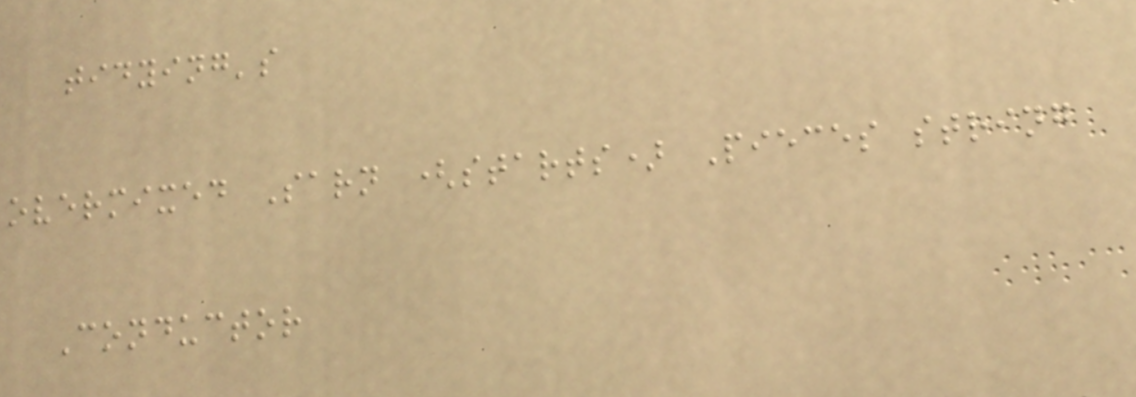tidying's
overmixed Sarn (starts) Pieces string
Conductor
